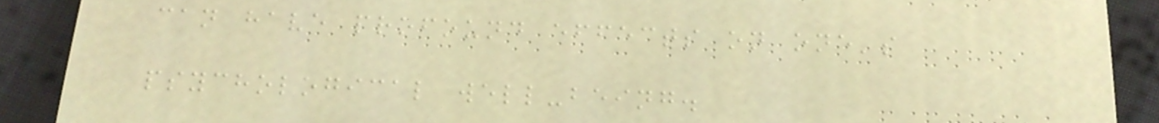can have profound effects on one's
psychological well-being.
